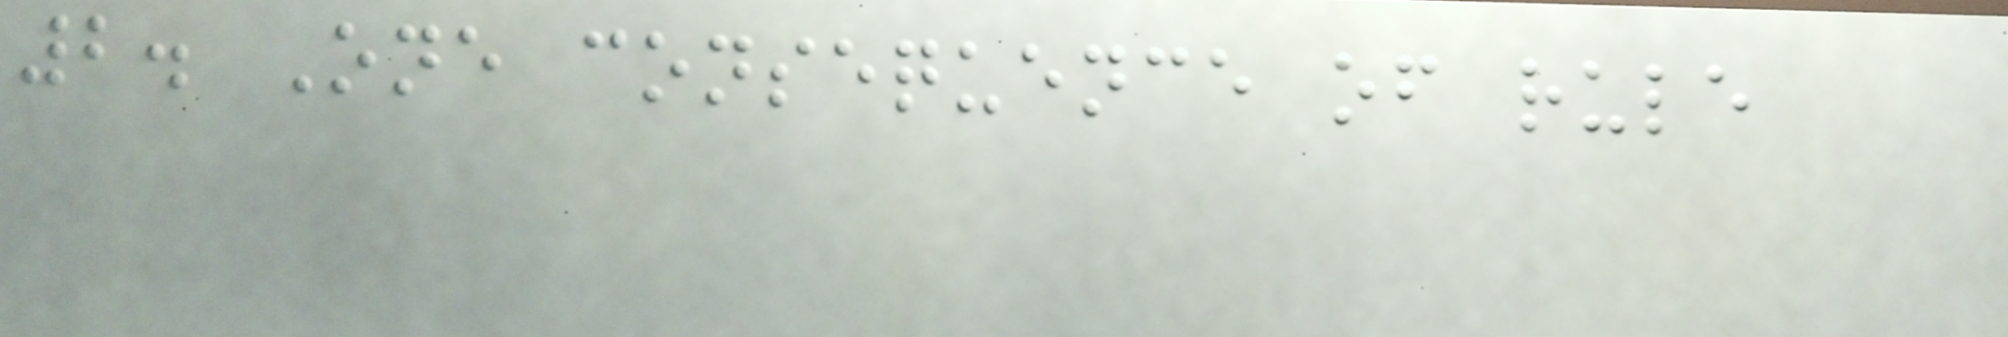2. One consequence of rule
